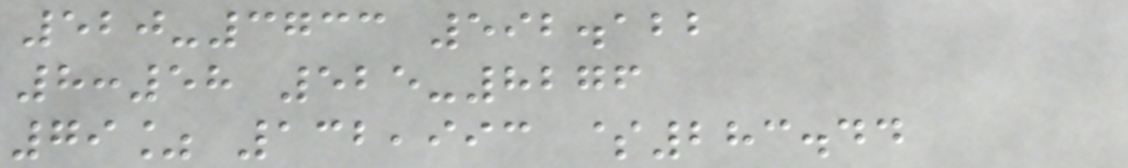520-3733 592.122
8:58 525-8276
79% 132,993 $283.44
